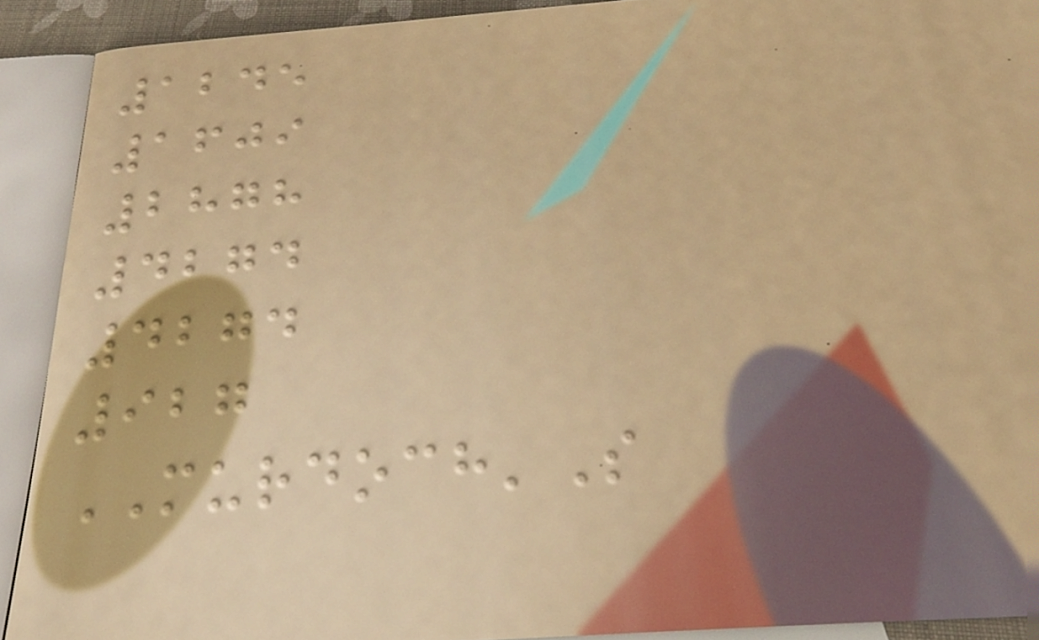1245
1609
2878
4274
4274
927
MURDOCH'S
